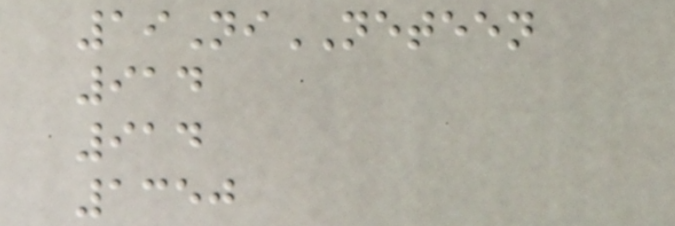19NiNETEEN
914
914
1350
